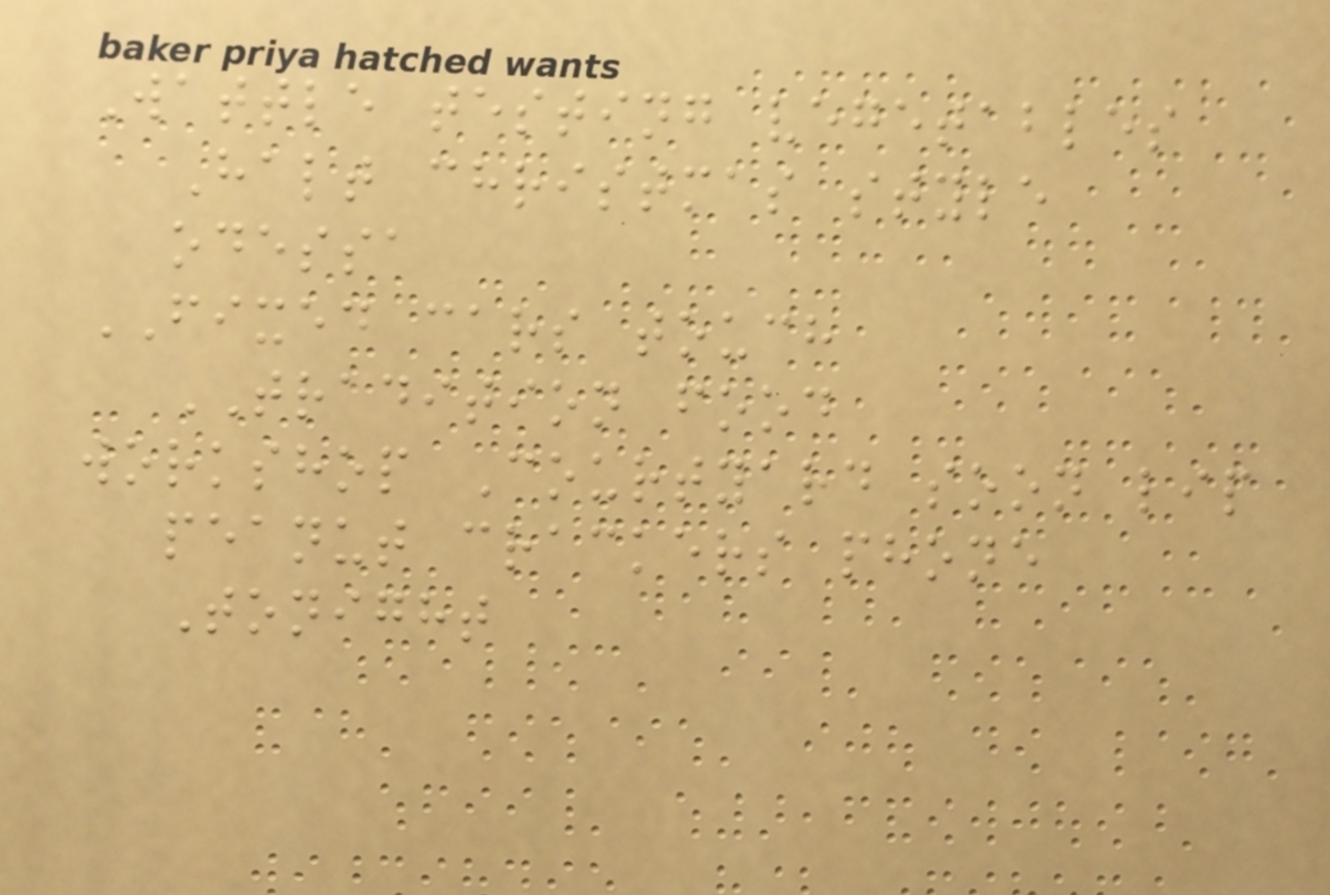Wattle testing vegetables
Halt christmas style
odessa
FIXED cars touch
TRADITION food
workshop Courtyard soon lip
peanut crackers phone
Tonight
